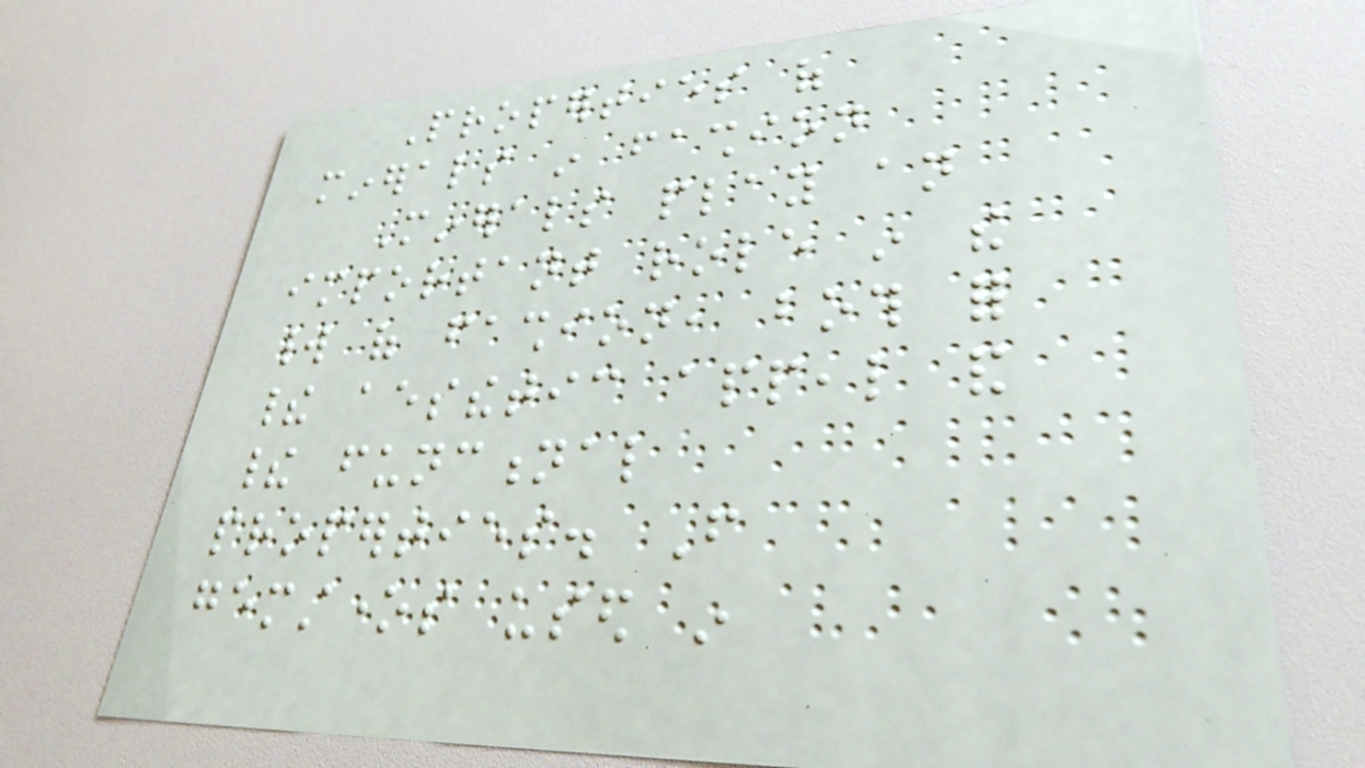Properties of
minerals in fashion
Minerals play an
important role in the
world of fashion, both for
their aesthetic appeal and
their functional
properties. From
gemstones used in
